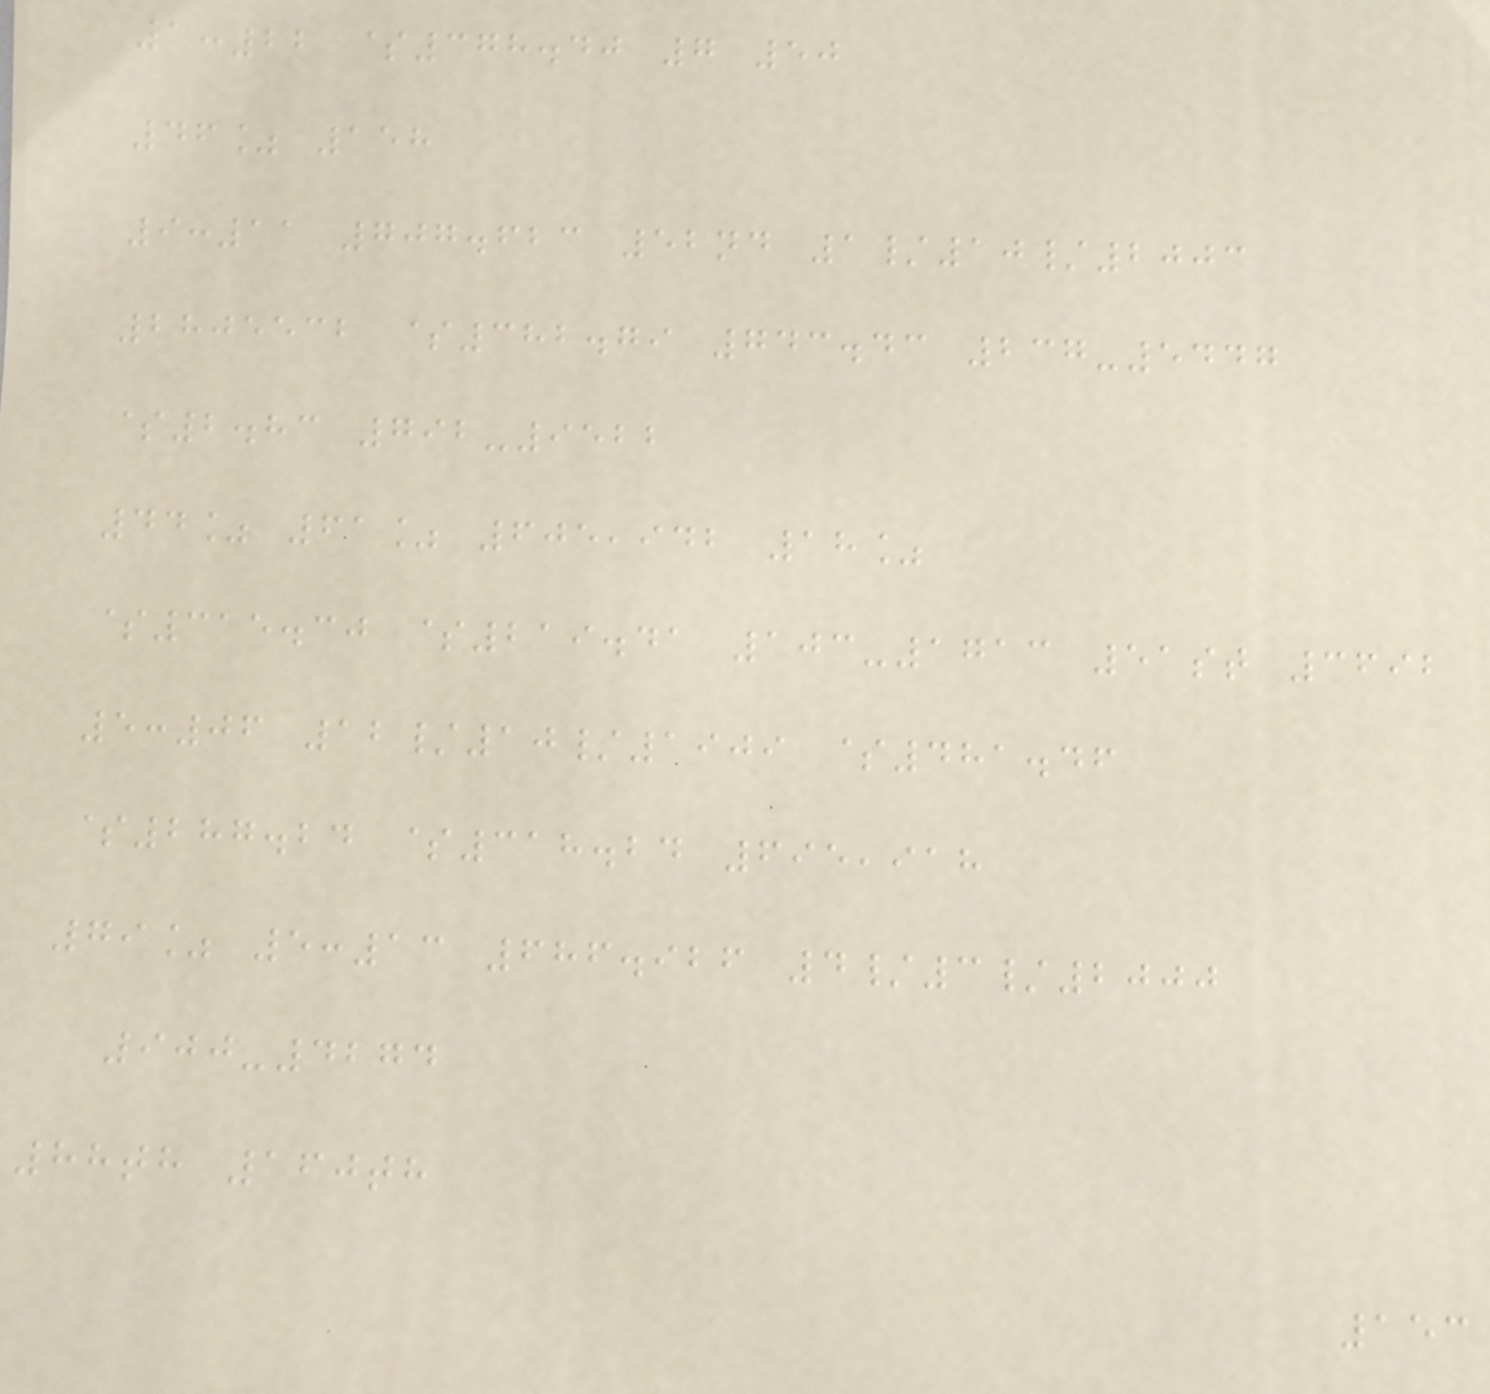1:22 $378.40 7 50
46% 158
9:11 707.623 52nd 1/10/2003
2805532 $382.79 743.43 237-5447
$2.83 792-9522
44% 61% 605,942 18%
$315.30 $219.41 103-1713 51st 3692
5:06 12/10/1909 $481.46
$287.24 $318.24 695,918
79% 5:13 686.926 4/3/2000
900-4274
88th 160th
153
